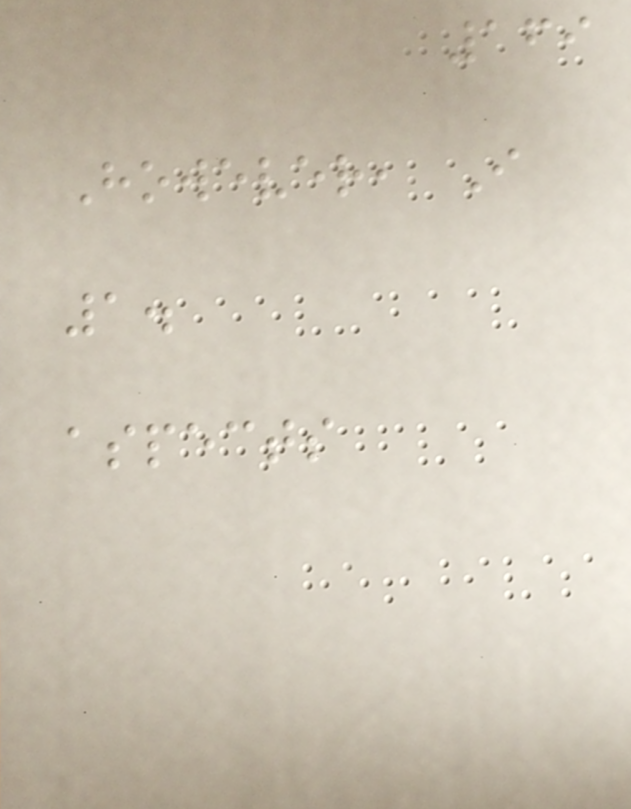169
However, I
1.
aspects
